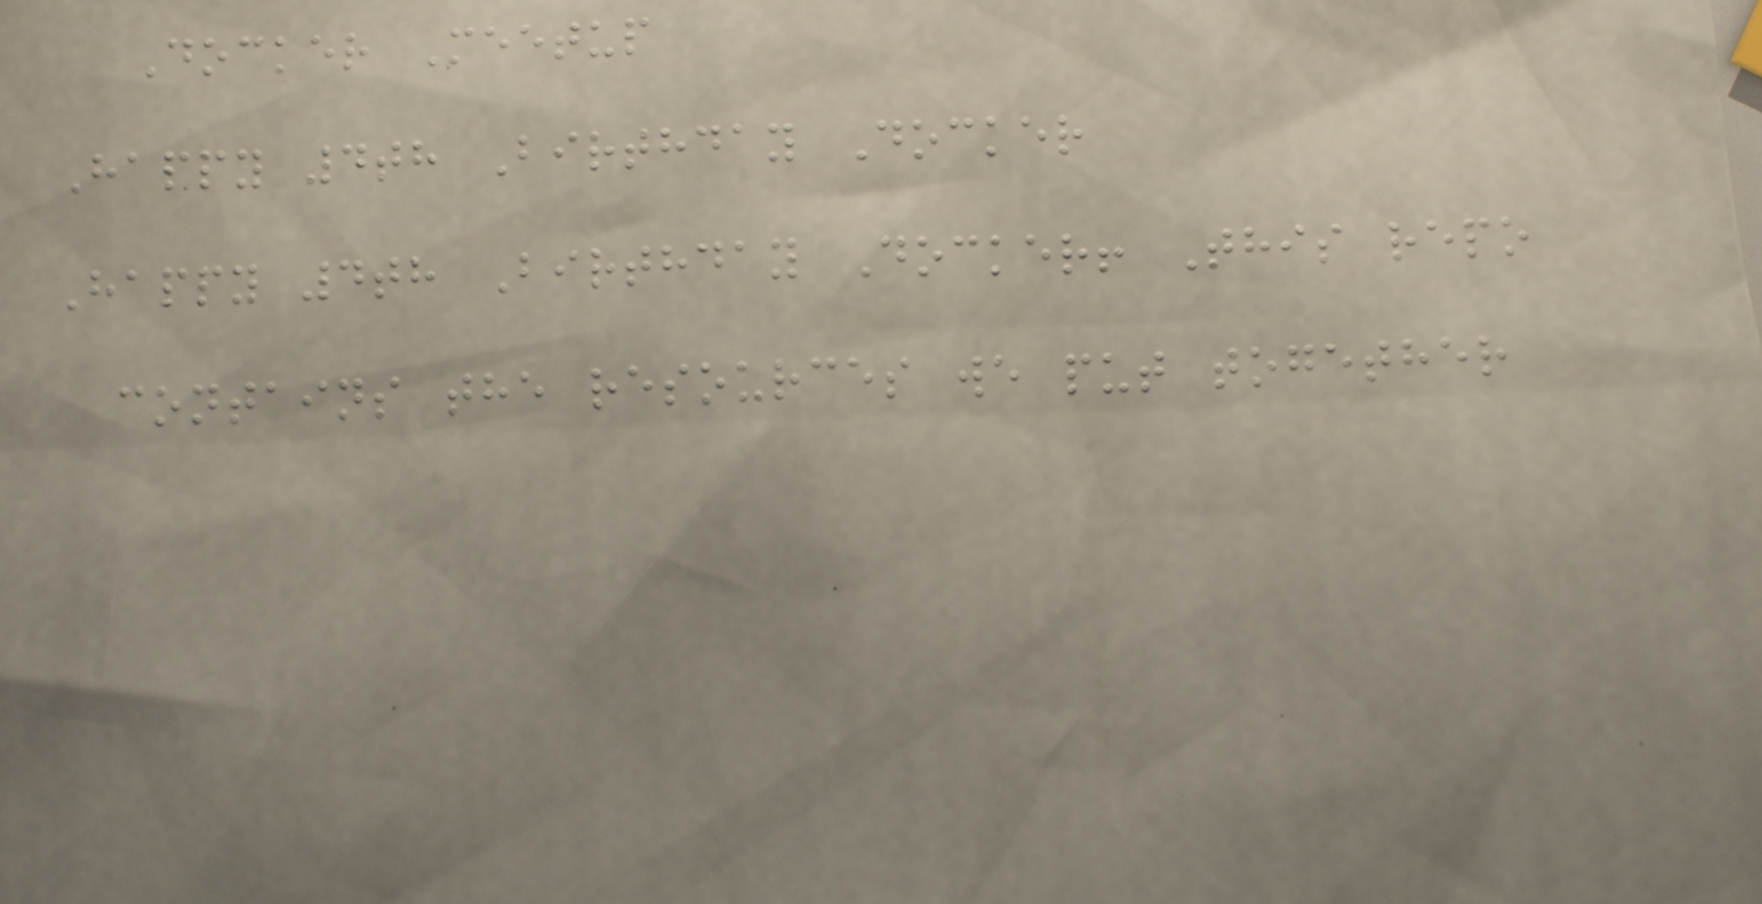Docker Meetup
Happy 4th Birthday Docker
Happy 4th Birthday Docker! This repo
contains the resources we put together
